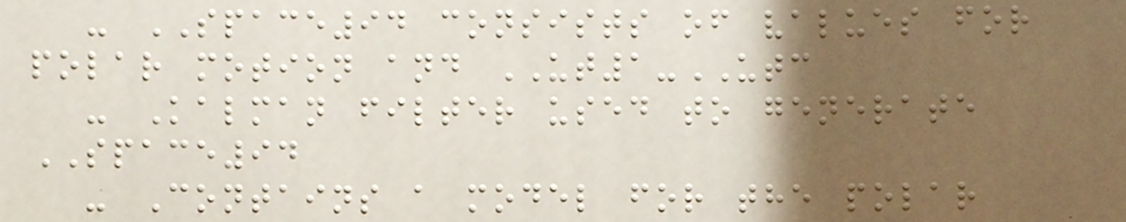- SPACE94 consists of values for
polar motion and UT1-UTC
- Kalman filter used to generate
SPACE94
- Contains a model for the polar
